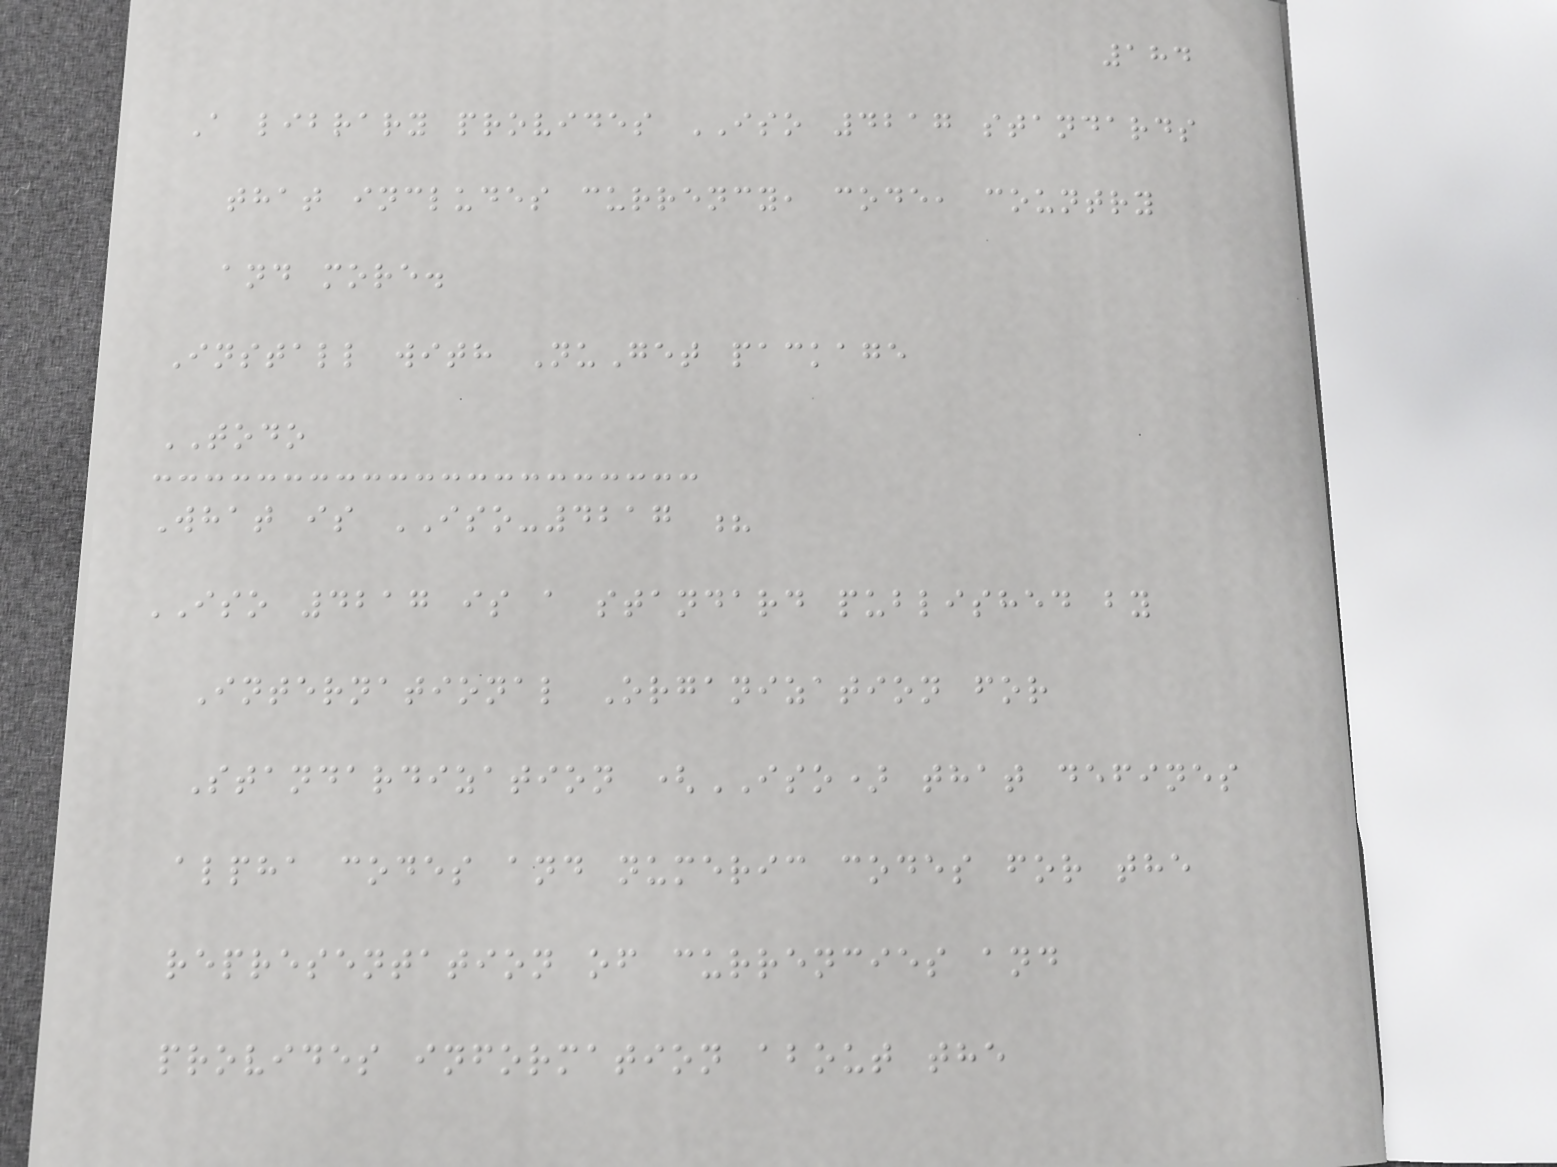184
A library provides ISO 4217 standards
that includes currency, code, country
and more.
Install with NuGet package
TODO
What is ISO-4217 ?
ISO 4217 is a standard published by
International Organization for
Standardization (ISO) that defines
alpha codes and numeric codes for the
representation of currencies and
provides information about the
